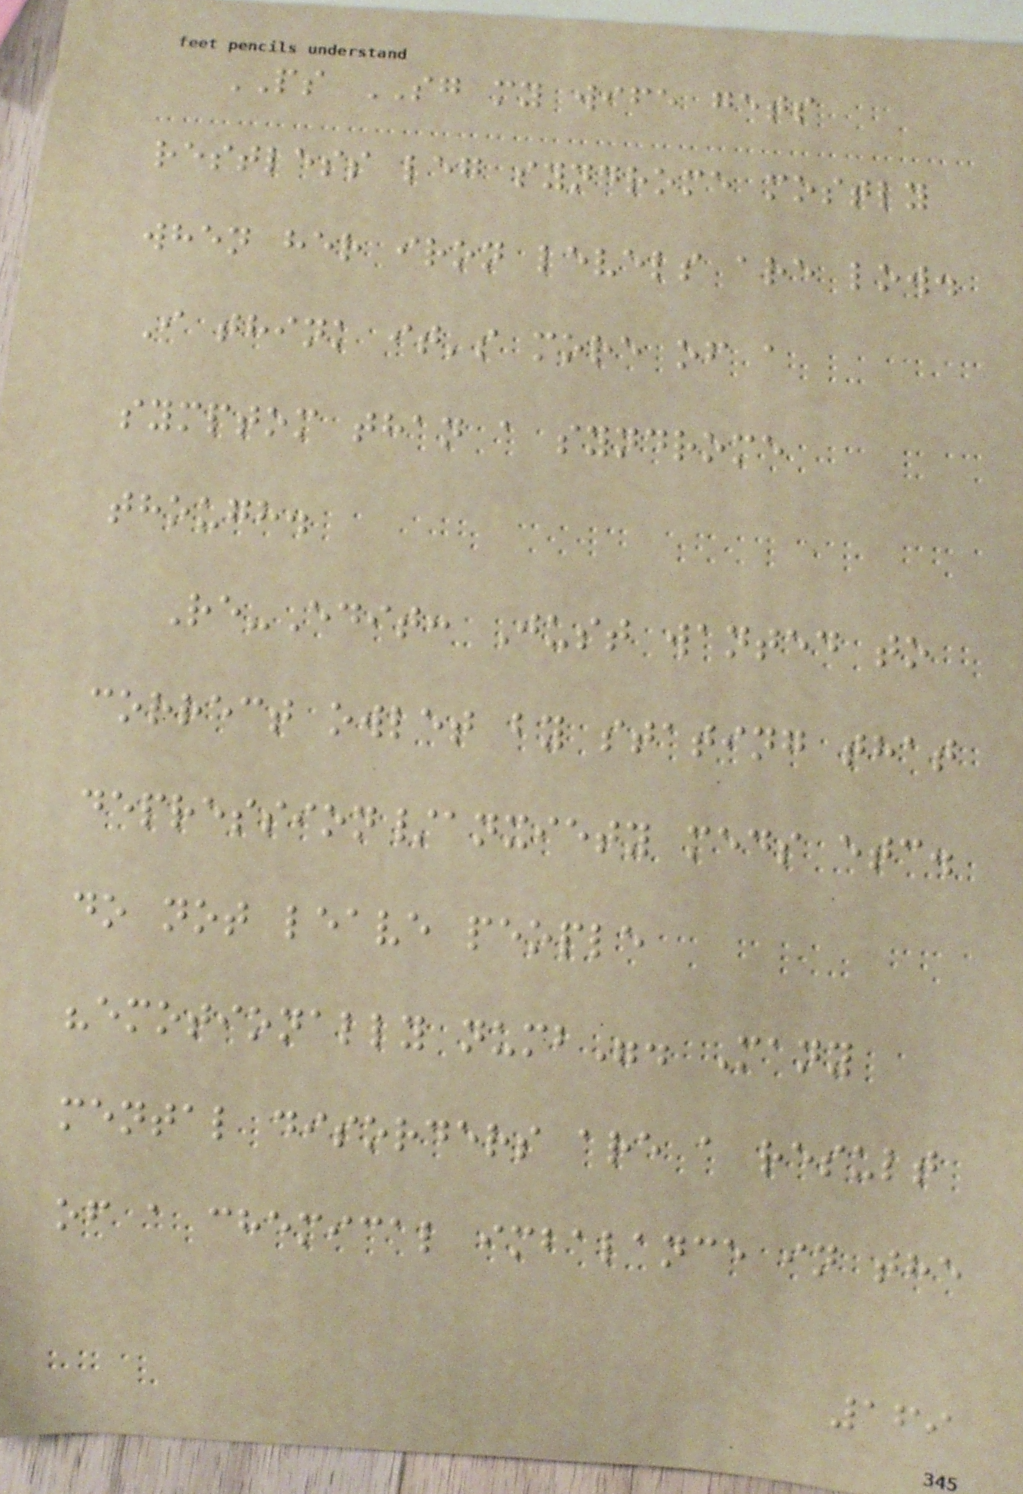PS SG my wife gets
restless leg syndrome mostly
when her iron levels are low.
I think it's more of a
symptom than a syndrome
though.
Re-Edit: Just wanted to
correct owlet by stating that
depression/anxiety meds etc.
do not leave people
"emotionally numb". Many
mental disorders are a result
of a chemical imbalance in the
169
